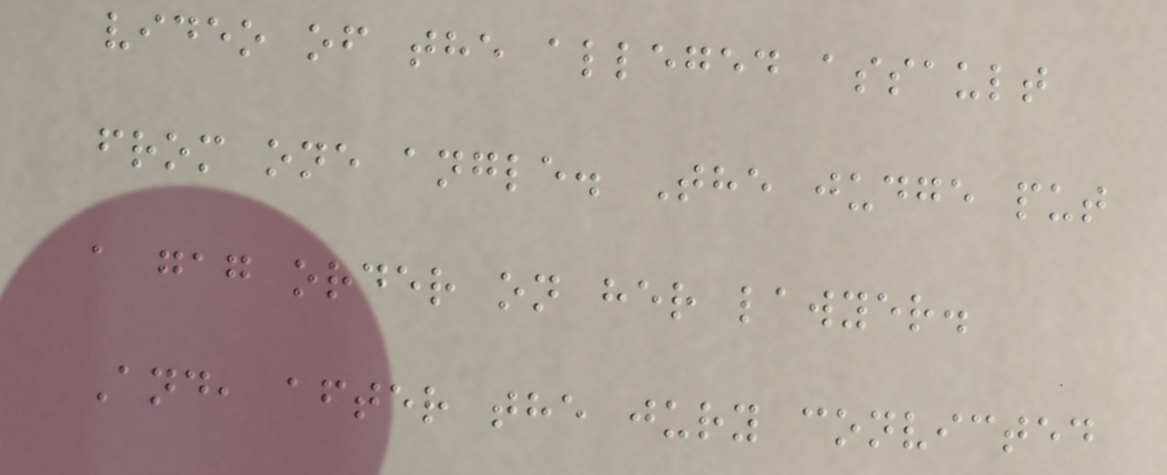video of the alleged assault
from one angle. The judge put
a gag order on her lawyer.
And, after the jury convicted
